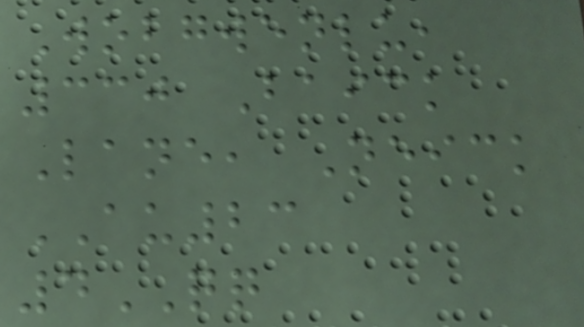Wobgwenlu,
330 Baick
Lane, Neick
AU23
4QQ
